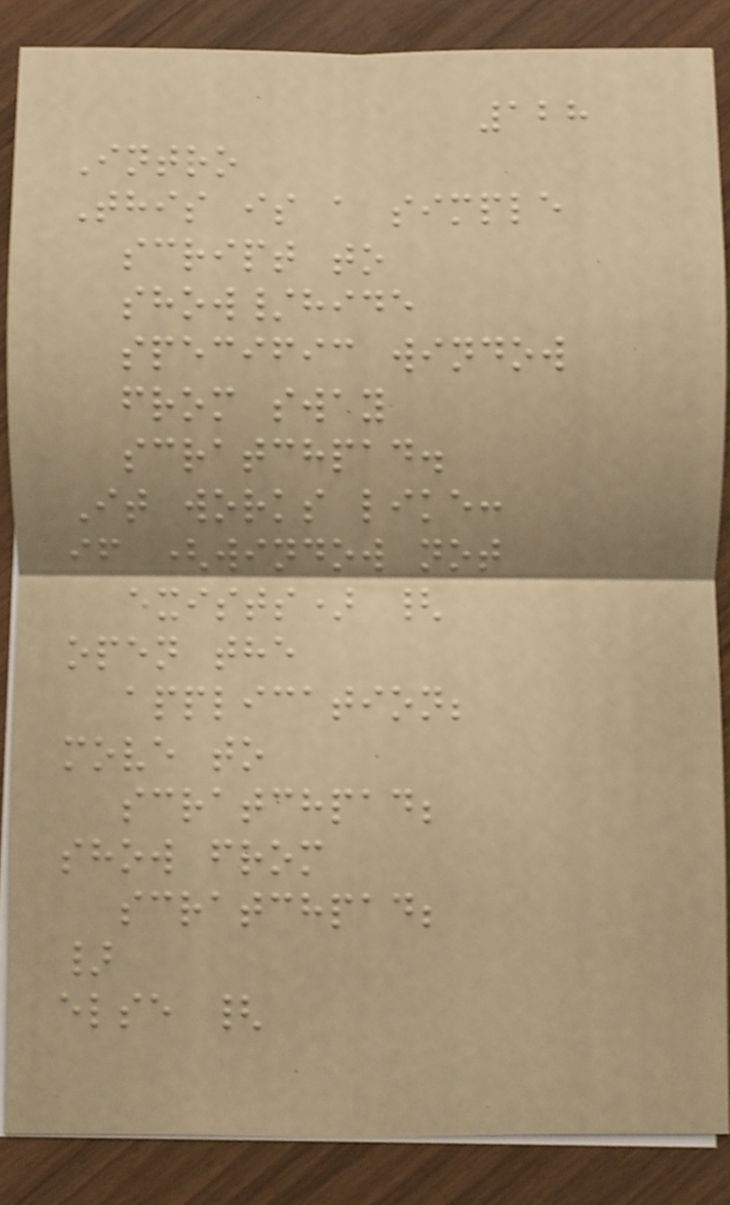128
Intro
This is a simple
script to
show/hide
specific window
from sway
scratchpad.
It works like:
if (window not
exists) {
open the
application;
move to
scratchpad;
show from
scratchpad;
}
else {
